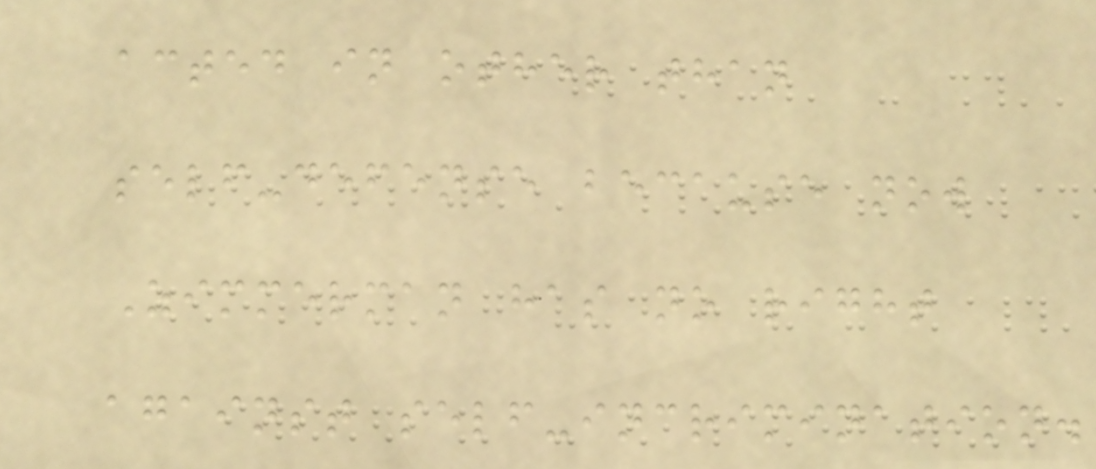acted in other than
self-defense because now
Zimmerman has no right
against self-incrimination.
